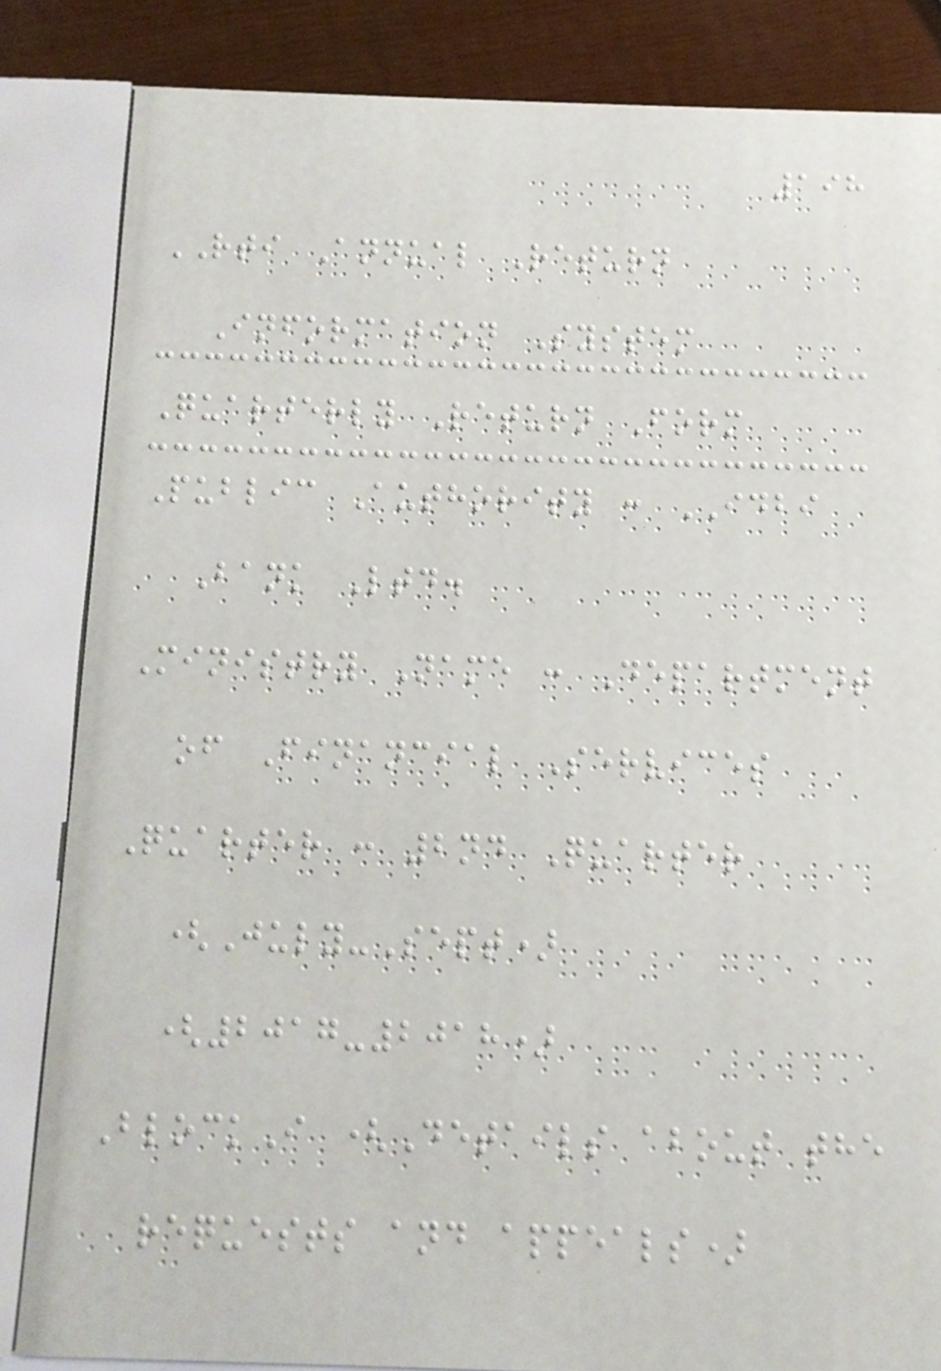198
RTI Annual Return
Information System
Quarterly Return Form
Public Authority : IDBI
Bank Ltd.
Ministry Name : Department
of Financial Services
Quarter : 2nd Quarter
(July-Sept)
(2017-2018)
BlockI (Details about the
requests and appeals)
